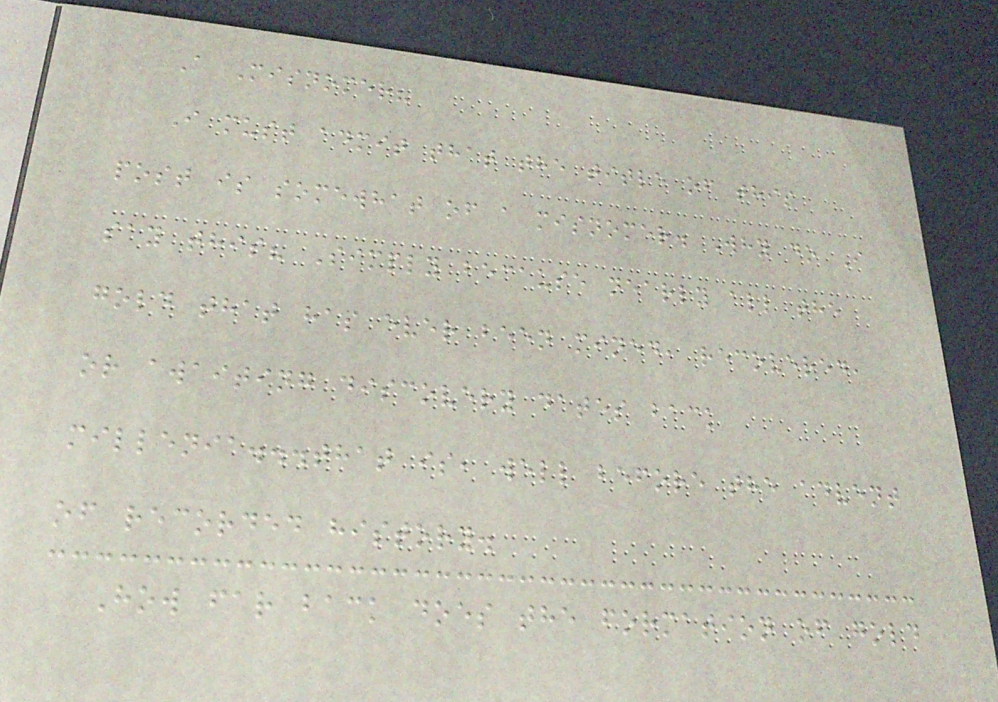A Misnomer?
I must admit that the title of this
post is somewhat of a misnomer. Why do I
say this? Simply because nearly all the
gold that has ever been mined, recovered,
or awaiting discovery dates back
millenia...that is, well before the advent
of recorded history.
How far back does the formation of gold
